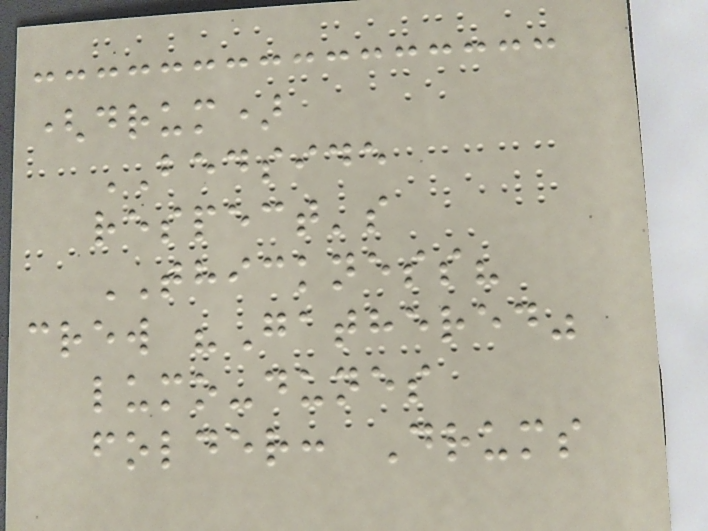(drum)
BEDSIDE
respect's
THICKNESS?
crew "Gathered"
lumo-dunes
folder: Drums
